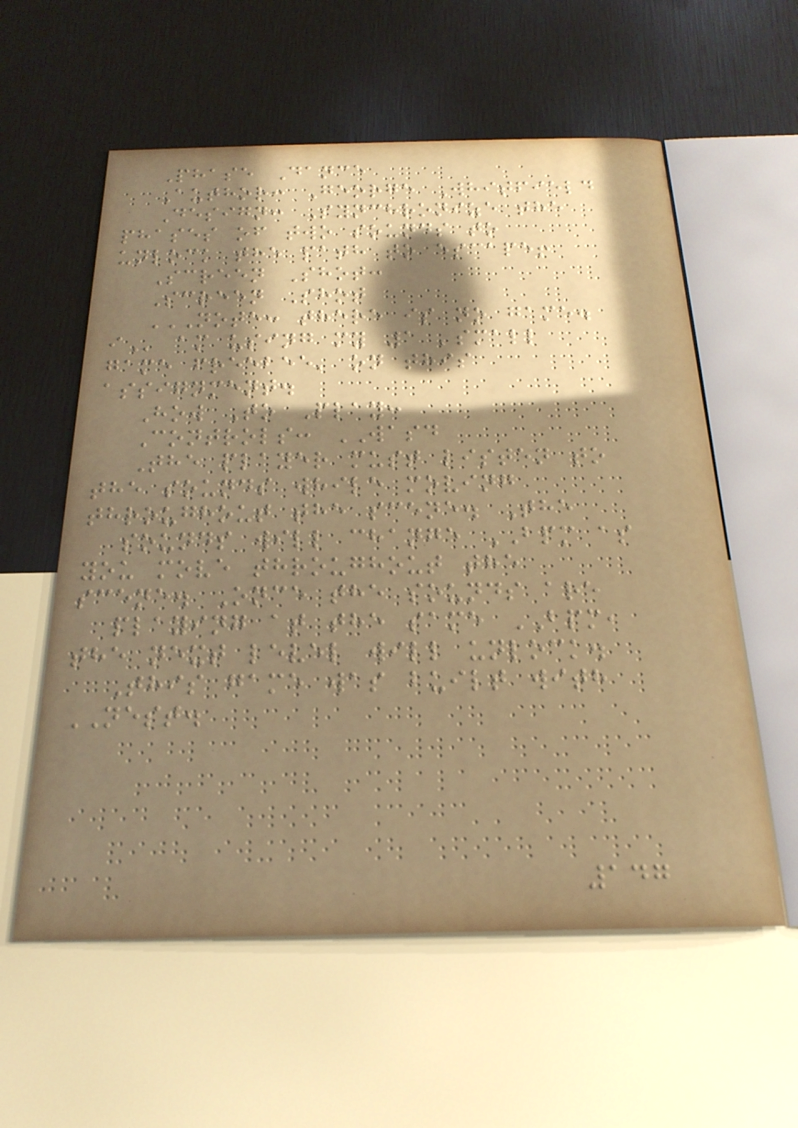Phase Dance
Author: George Whitfield
Design: Synchronize the
phases of two sounds to
unlock the path to escape!
Screen Shot:
Screen Shot
NOTE: THERE IS NO GAME.
I am using my 1 'small
game freebee' on this
assignment.
How To Play:
Controls: WASD
The player must listen to
the sounds while moving
throughout the scene. The
sounds will change BPM as
you move throughout the
scene. Once the sounds are
playing at the same BPM,
the next level will unlock.
This game was built with
NEST.
147
